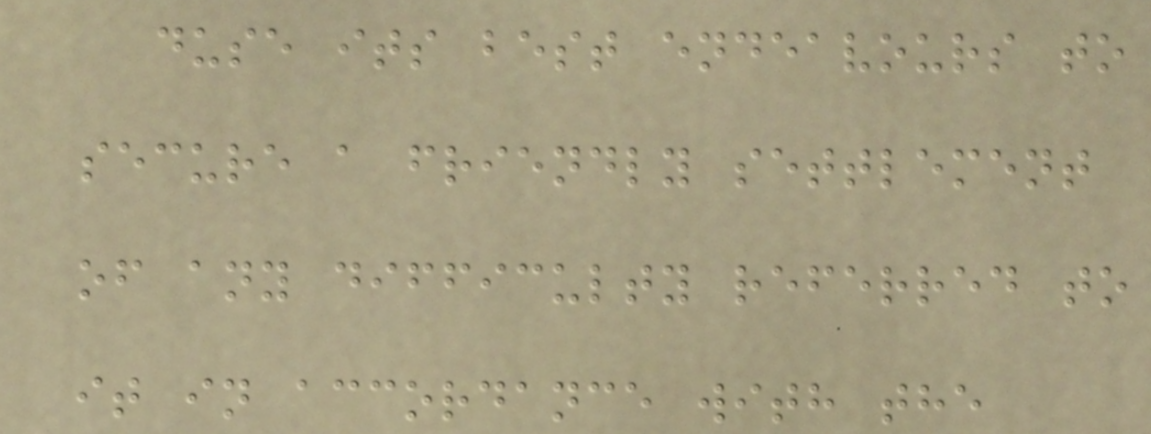duse its best endeavours to
secure a friendly settlement
of any difficulty referred to
it in accordance with the
